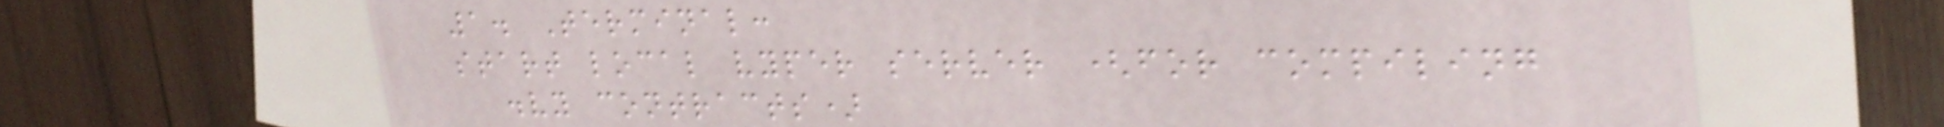1. Terminal:
start local vyper server (for compiling
.vy contracts)
